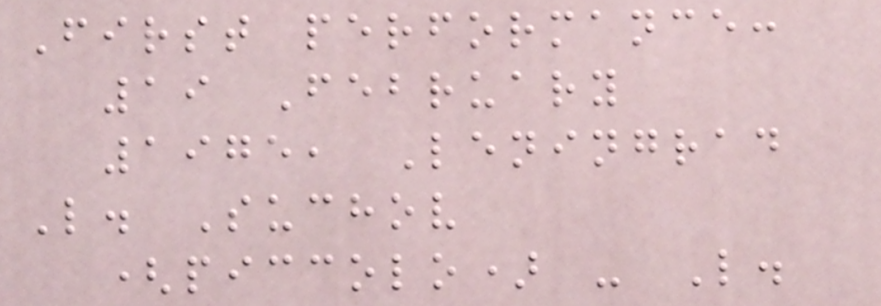First performance:
19 February
1975, Leningrad
L. Suchov
(piccolo) - L.
